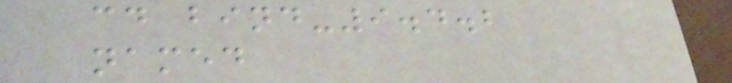cd bind-9.4.2
named
